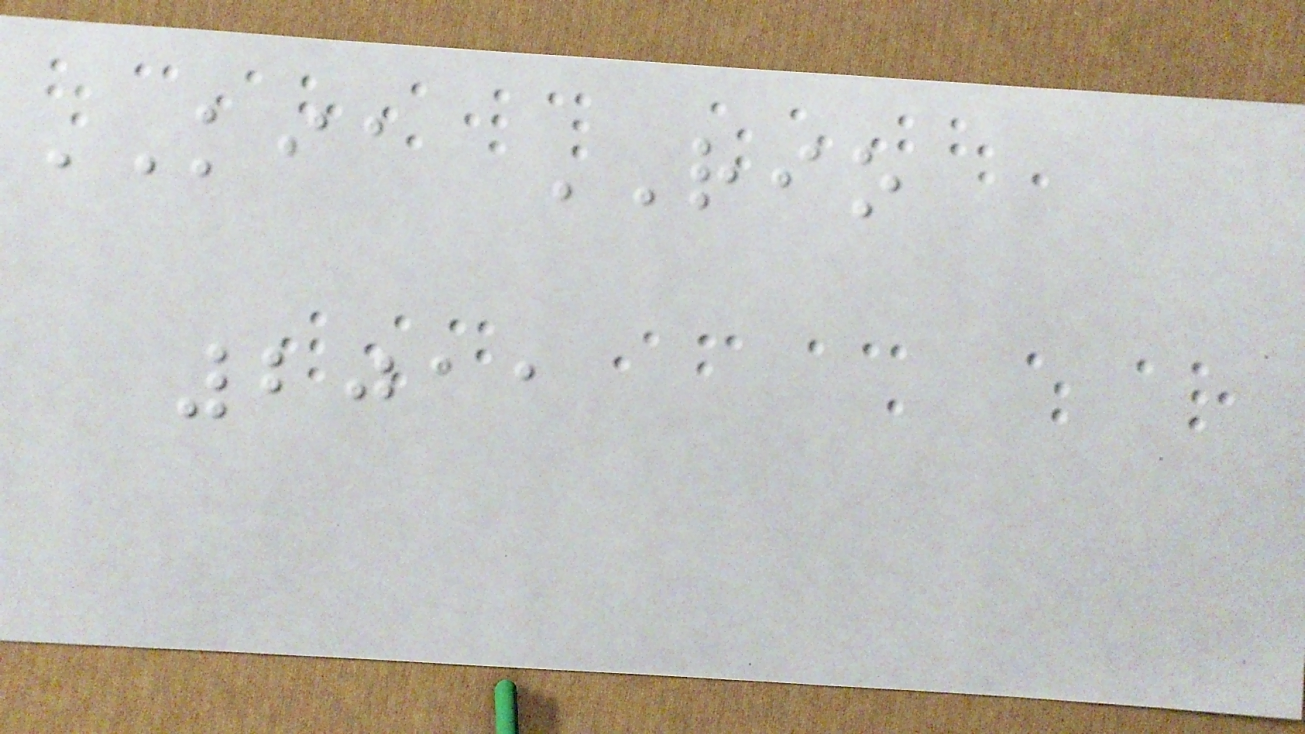KIA RIO
2011
